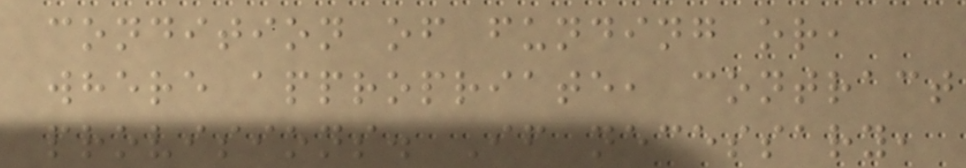condition of funding or,
where appropriate, contract
provisions. If necessary,
